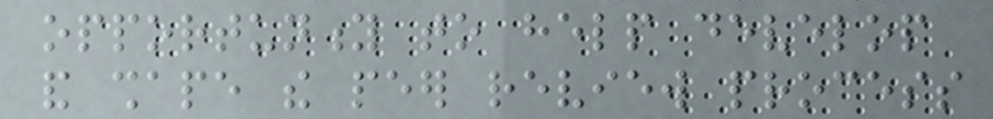opportunity to help develop
and shape the peer review process
